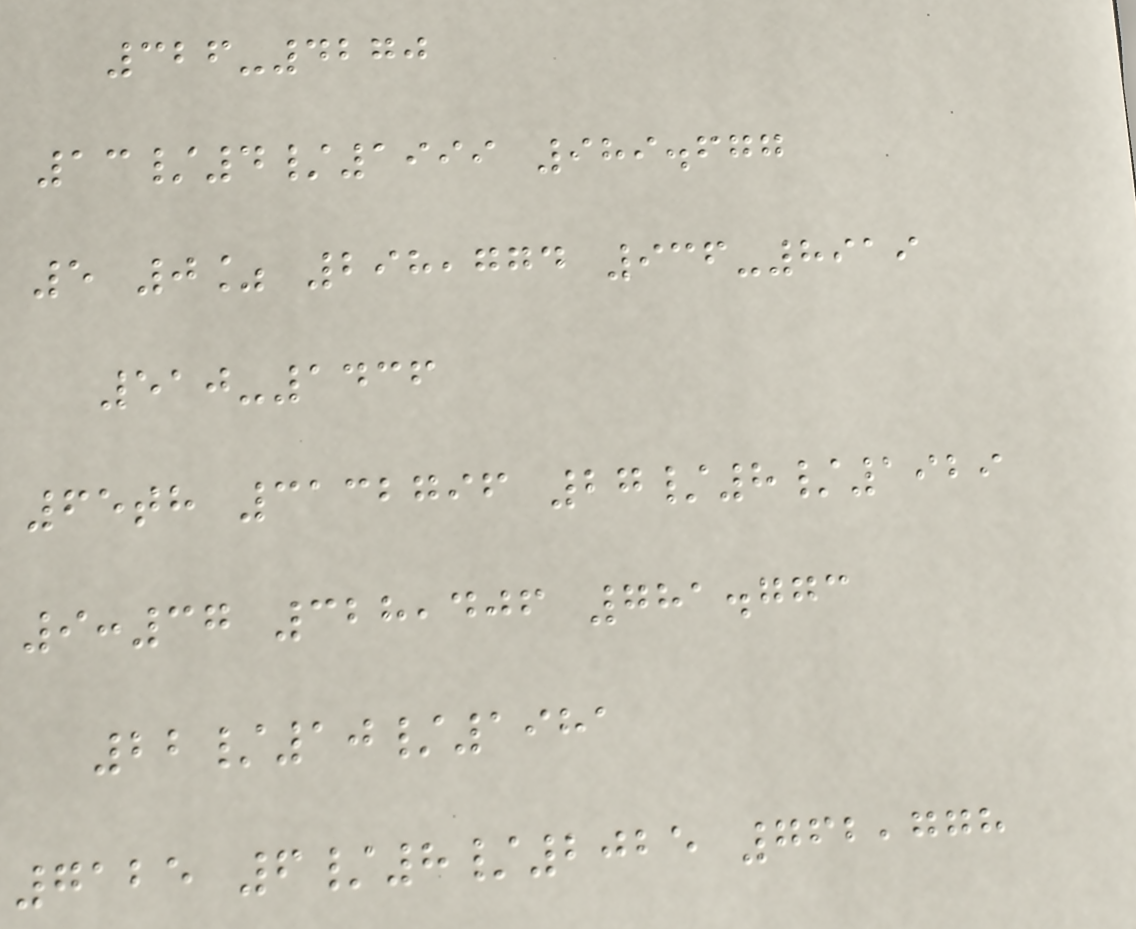326-4270
13/4/1999 989.677
5 0% 298,774 936-8919
510-1436
65th 3132796 27/8/1929
9:37 328,406 781.773
22/10/1981
7125 6/8/2025 762,778
